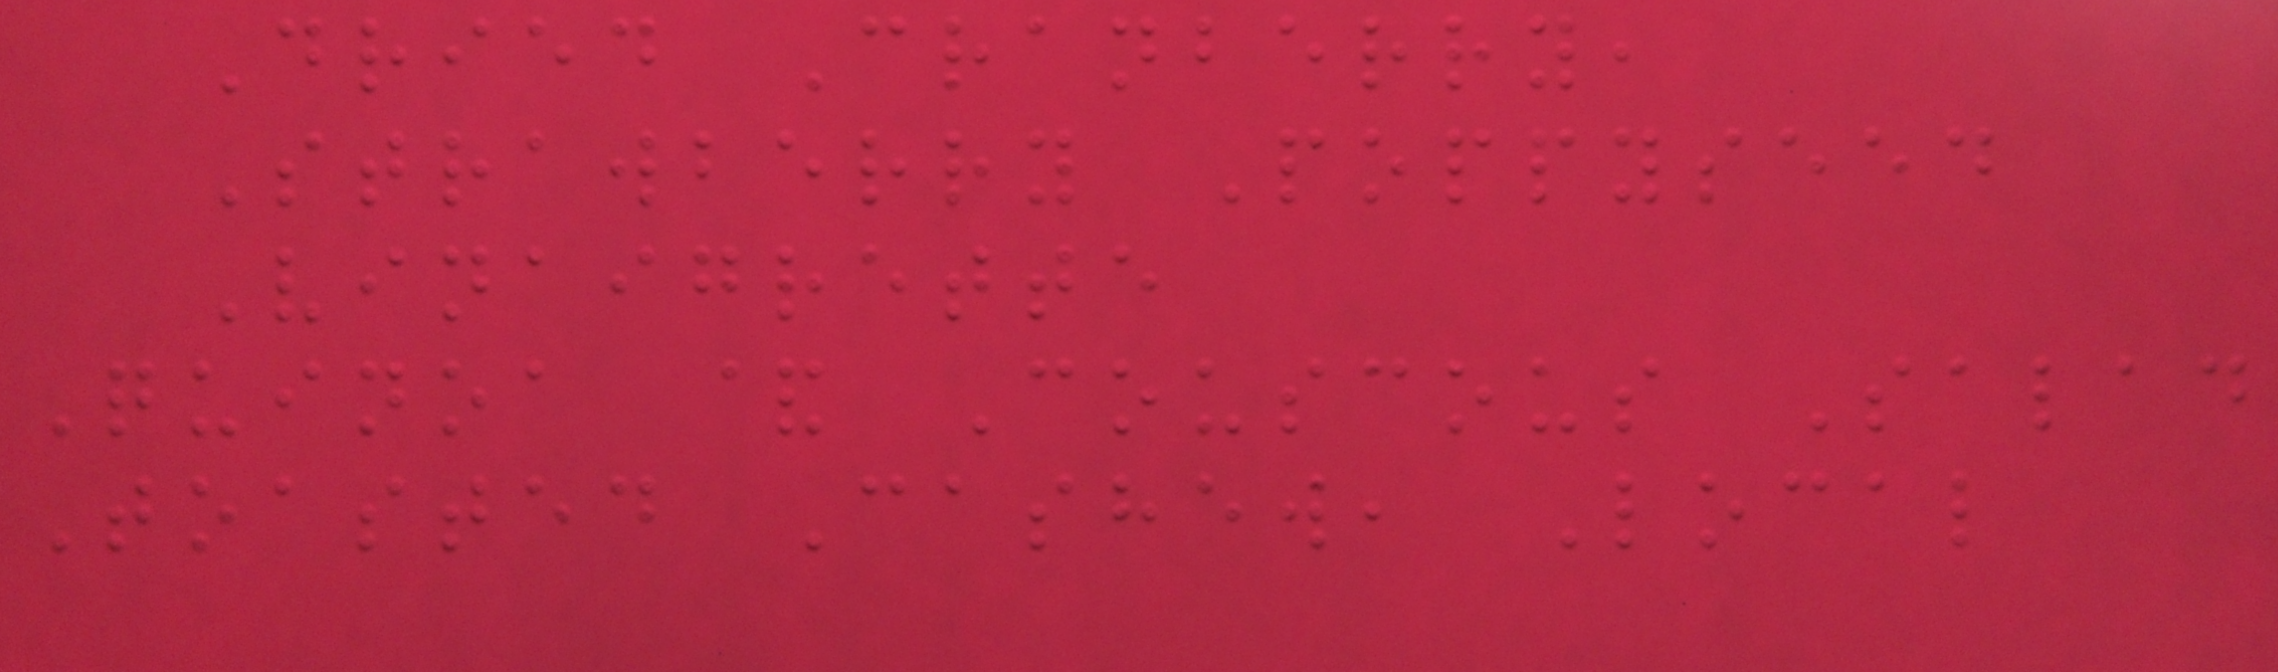Dried Cranberry,
Strawberry Poppyseed
Vinaigrette
Quinoa & Couscous Salad
Toasted Cashew, Local
